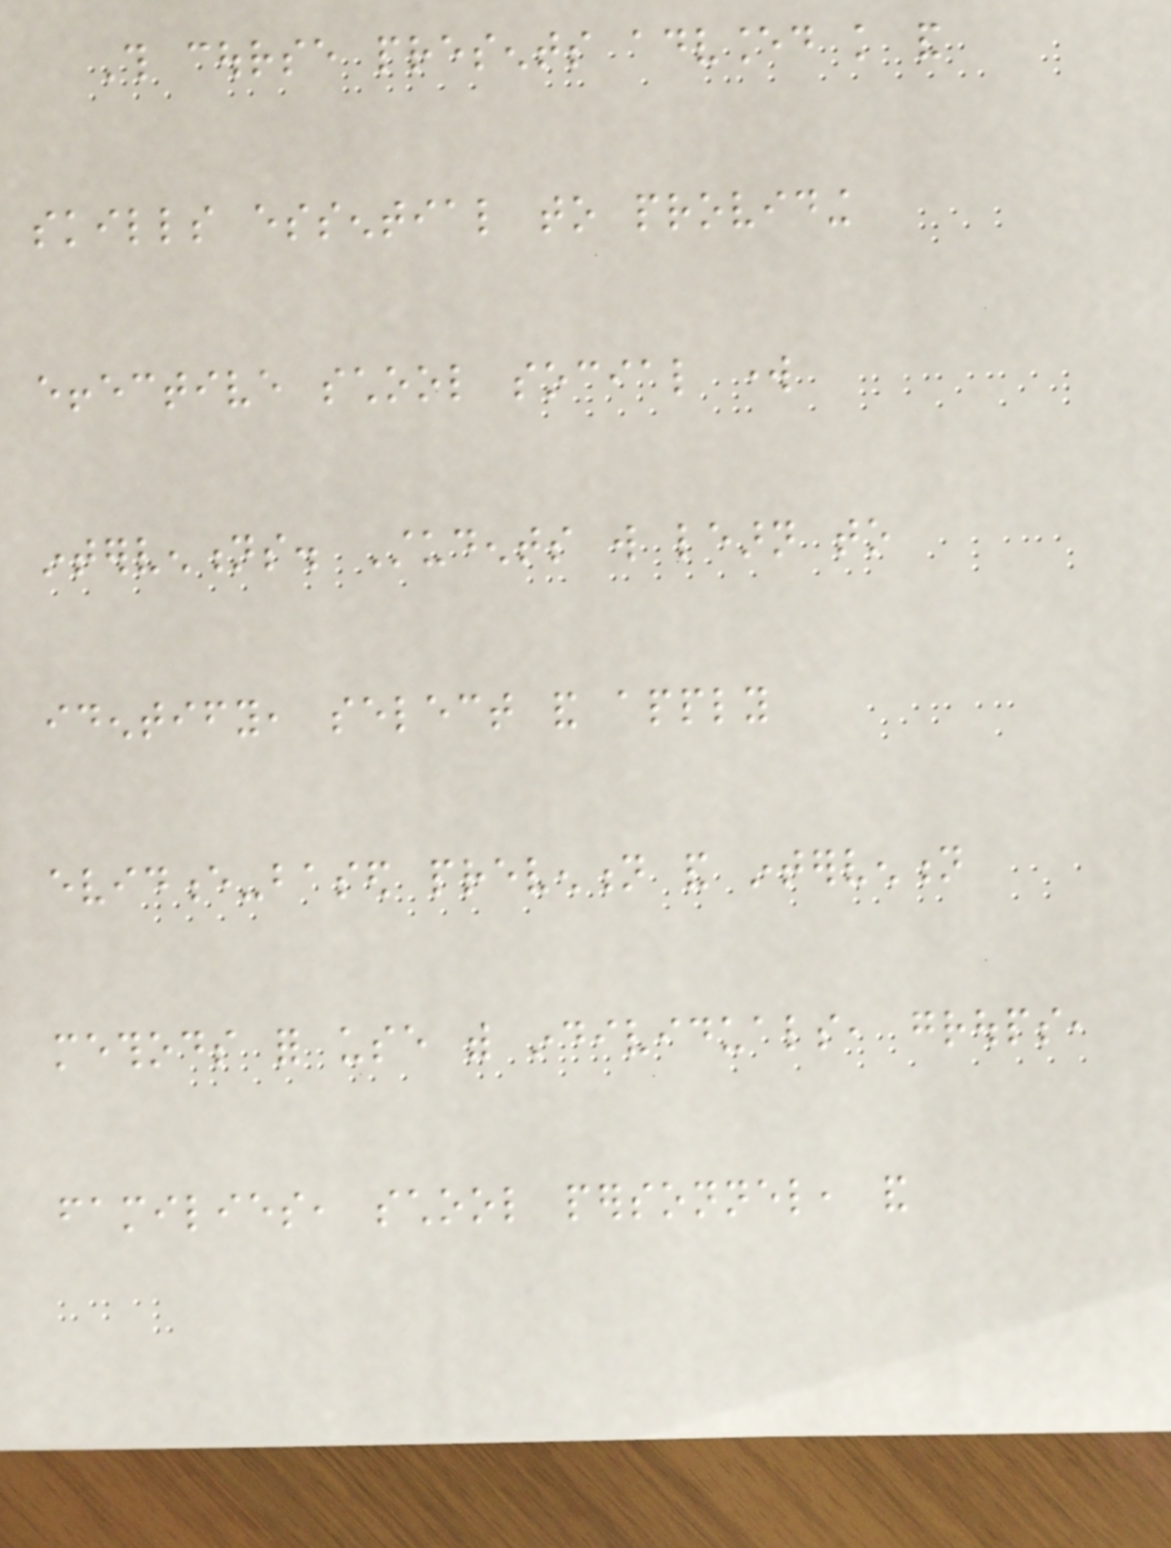This course presents advanced knowledge and
skills essential to providing
effective school social work
interventions. Students will learn to
identify, select and apply
evidence-based prevention and intervention
methods for use with individuals, groups,
families, school personnel, and
